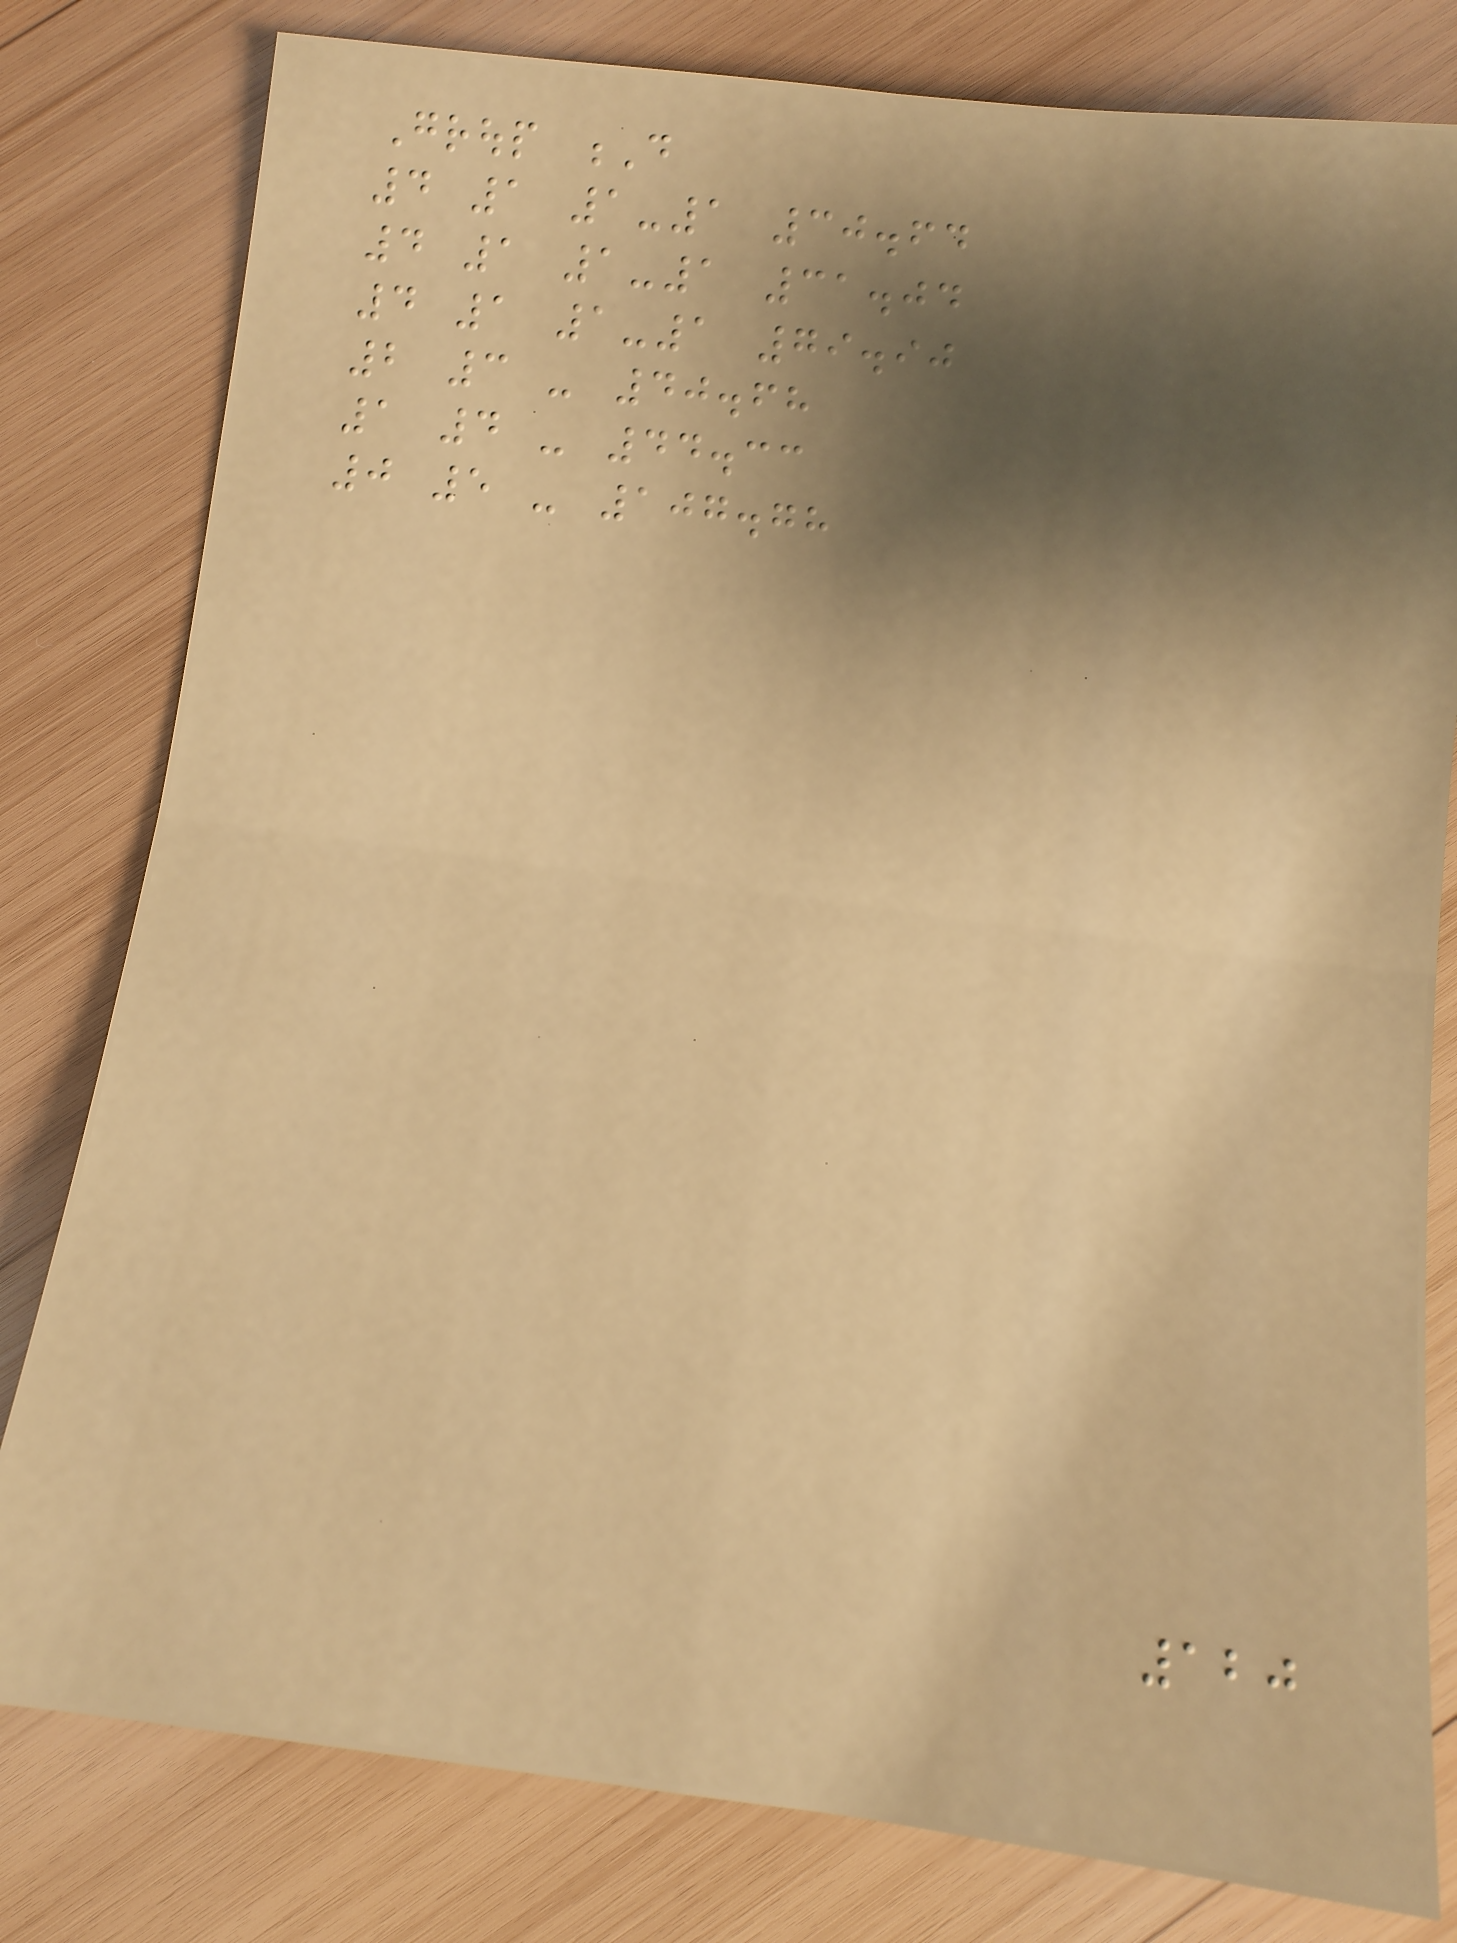Group D
4 1 1-1 30.64
4 1 1-1 31.04
4 1 1-1 79.90
2 3 - 40.68
1 4 - 44.33
0 5 - 107.78
120
